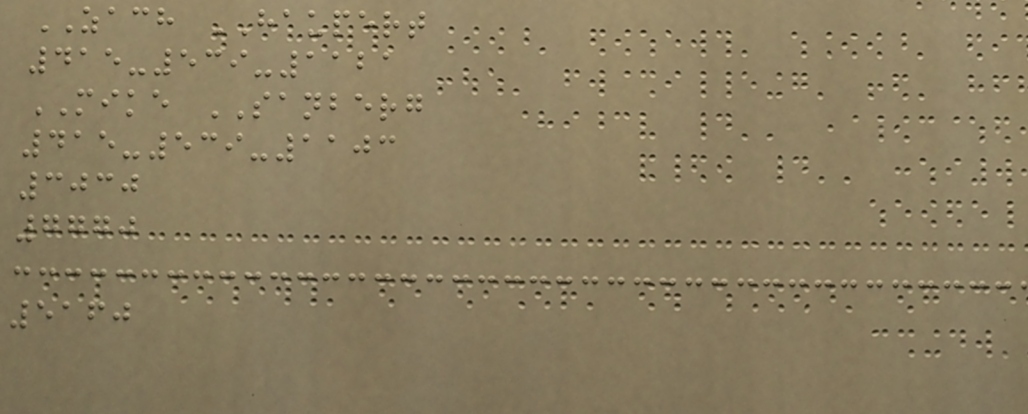ZACH HAUPERT
415-539-1121
MIKE SANBERG
415-539-1103
3030
7770
5160
